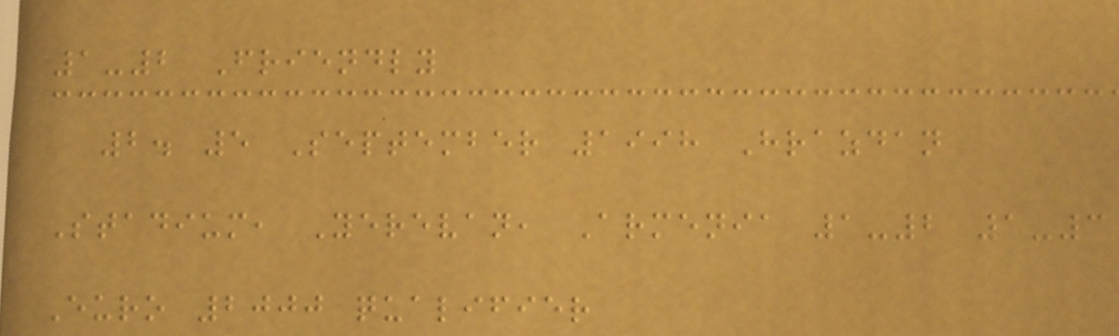1-2 Friendly
2. 5 September 1998 Hrazdan
Stadium, Yerevan, Armenia 1-2 1-3
Euro 2000 qualifier
